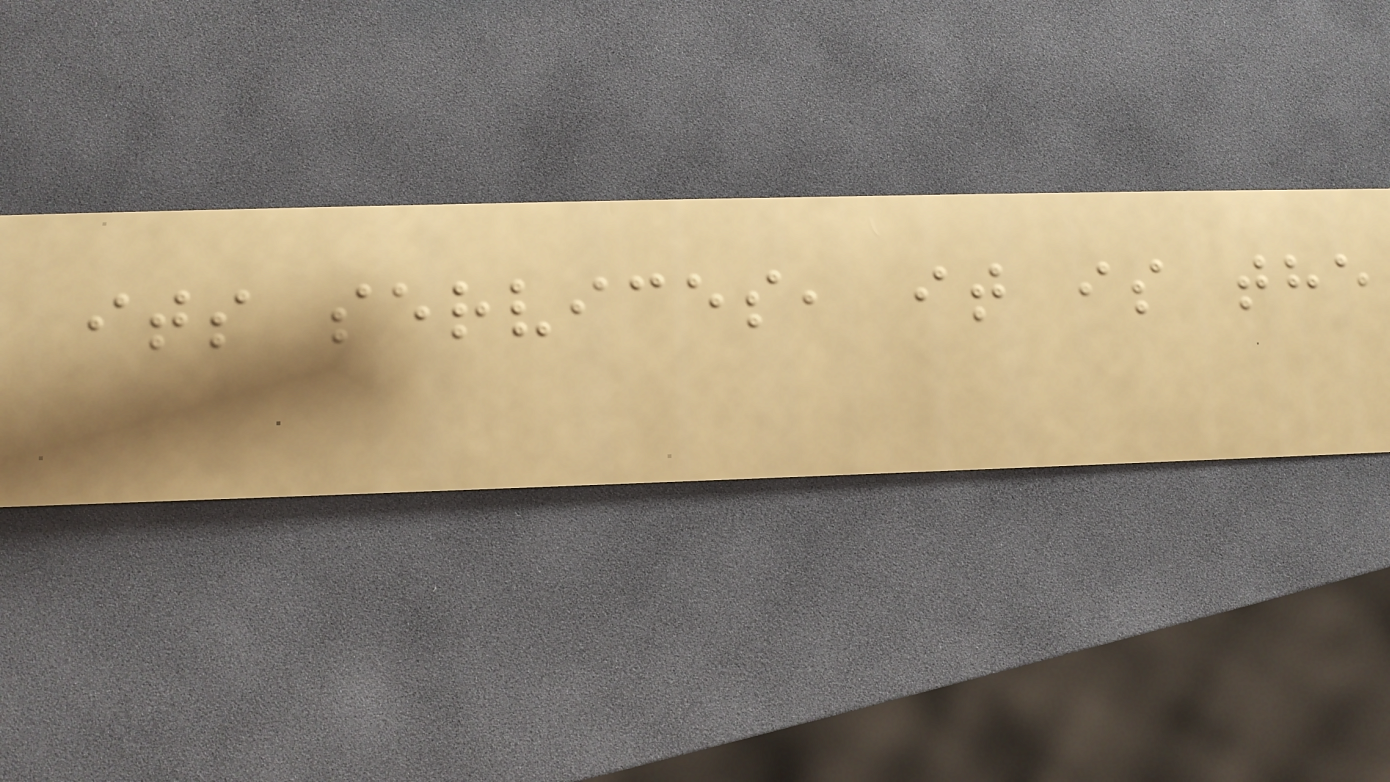its services, it is the
